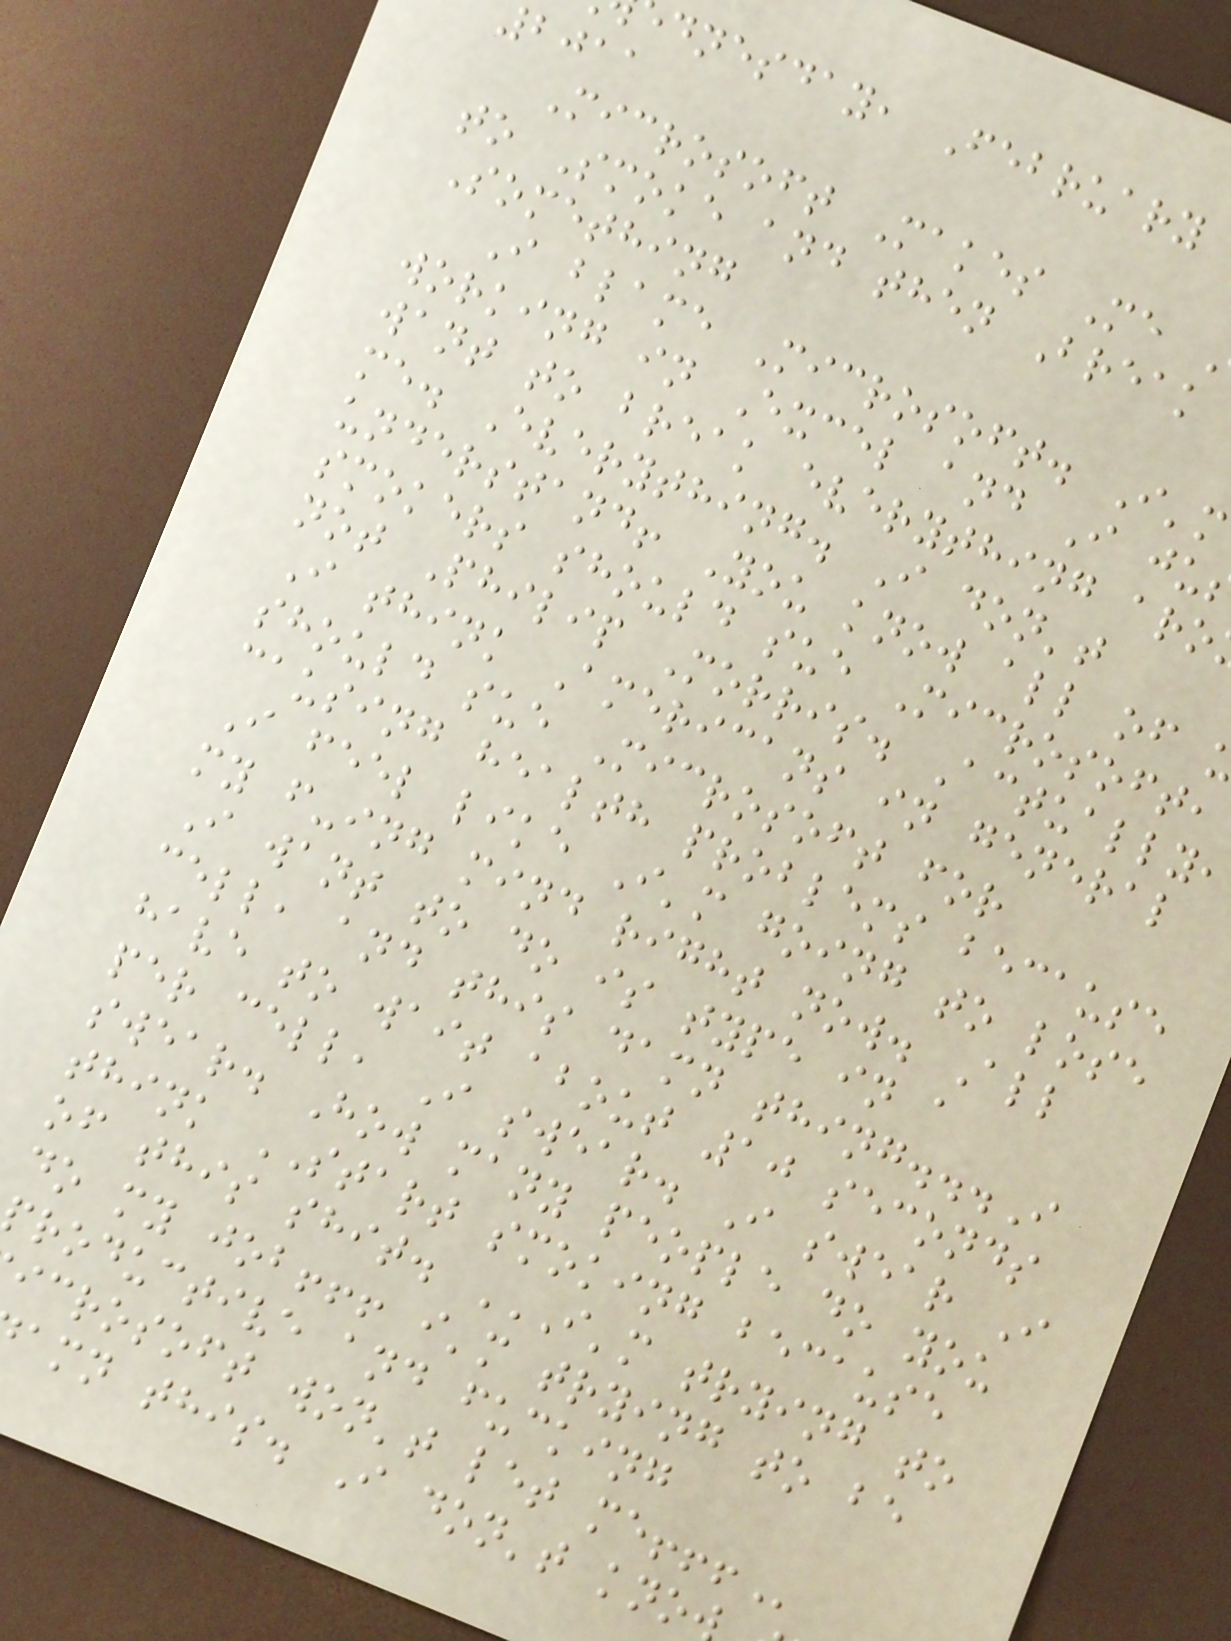dnesday, February
2011
Microsoft Makes Me
to Smoke and then Break
Something
I blame Microsoft. I'm
working in Excel and I ju
want to break everything aro
me. Everything. I don't
understand! You know all of
smokers should sue Microsoft,
not Philip Morris. Actually,
I think Americans in general
should sue Microsoft for
causing health problems because
I feel like I'm going to lose
my f-ing mind right now. All
I want to do is type in a
cell, and this damn thing...I
have to wait about 10 seconds
per cell, I swear. I swear I
swear. How many people do you
think START smoking because
of this shit. I'M TRYING TO
do my job!!! i'm trying to be
productive and fucking
icrosoft won't let
amn this. I don't kno
